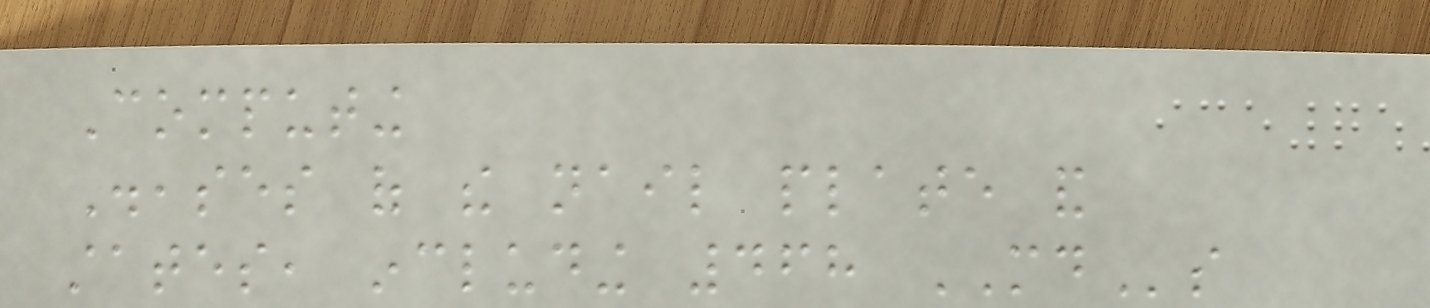Computing
Diseases of the nail plate and
states, including 468 MDs
